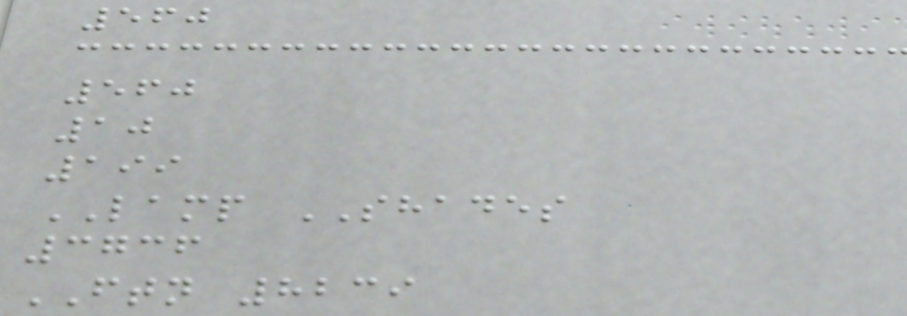560
560
10
199
LAMP SHADES
3736
FTN 8239
